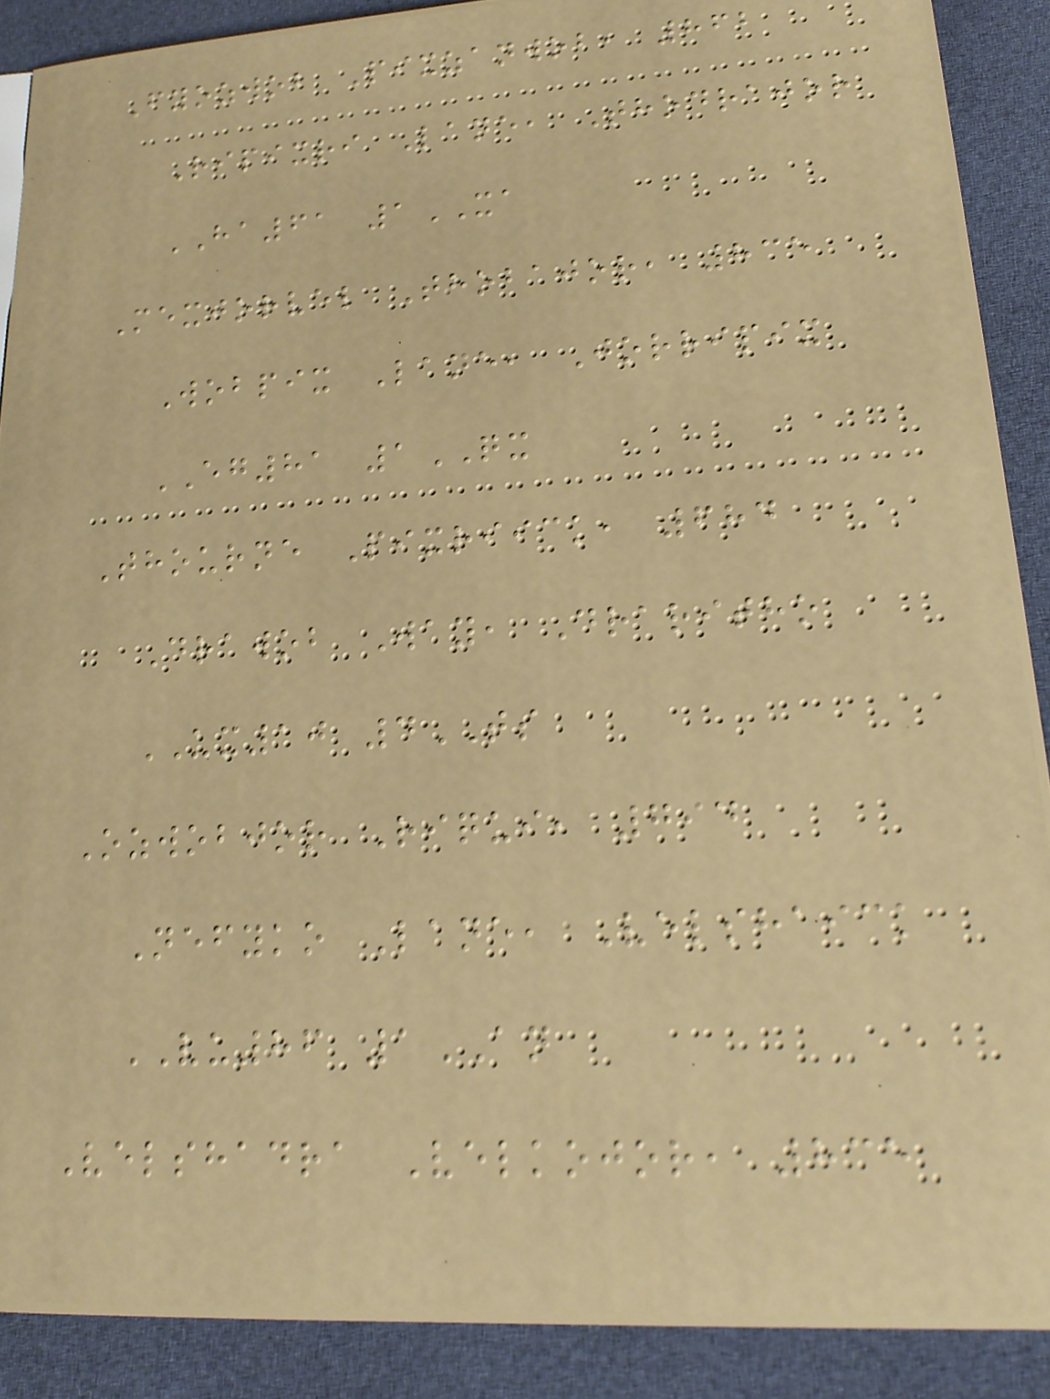Fyozwob Pixzanwob, 862
Ripixri Lane, Thodrajor
HA61 1XA
Mexjorvel Thobajor, 835
Wobpix Lane, Jorripix
EG81 1QX
Thourne Pixriick, 684
Drawob Way, Draritho
UX10 4TS
Ozwobjor Riqui, 794
Nefyko Lane, Velshaick
VU86 1AN
Velshadra Velkojor, 835
